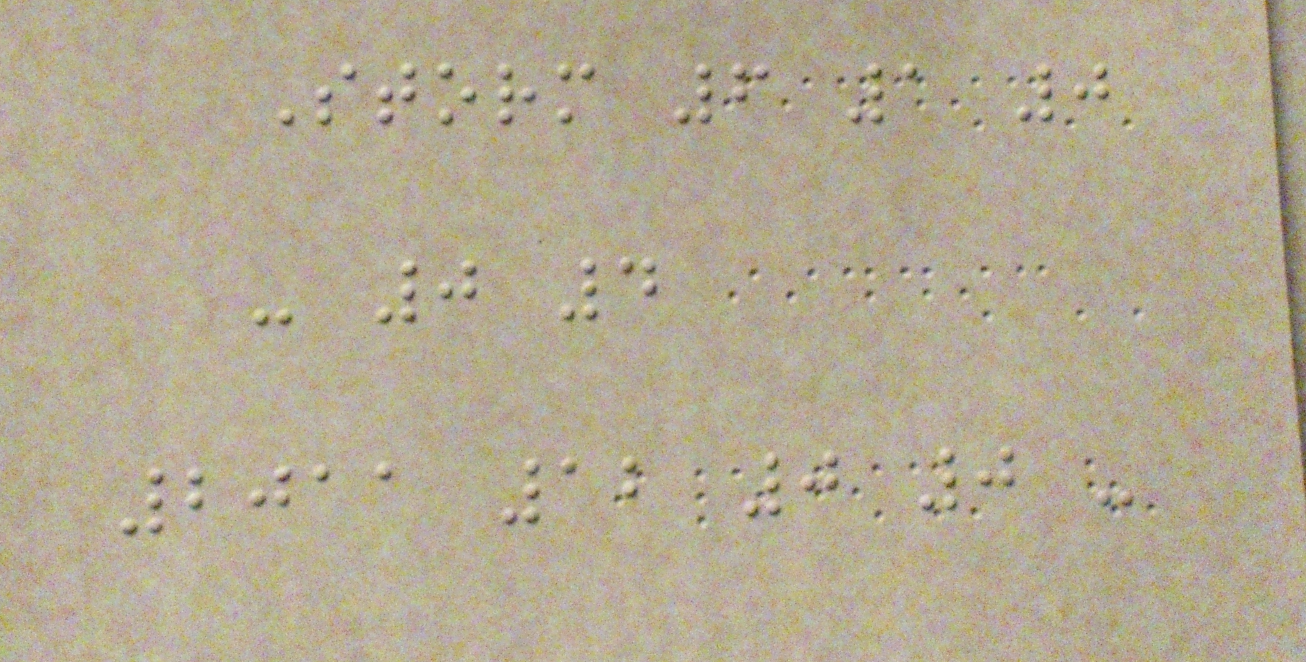Storm 6 1 0
- 0 4
2011 12 0 0 -
